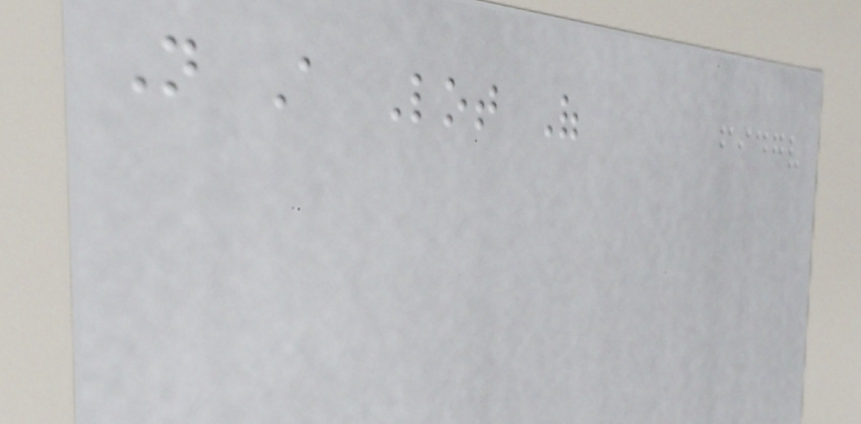Not A Lot Of
